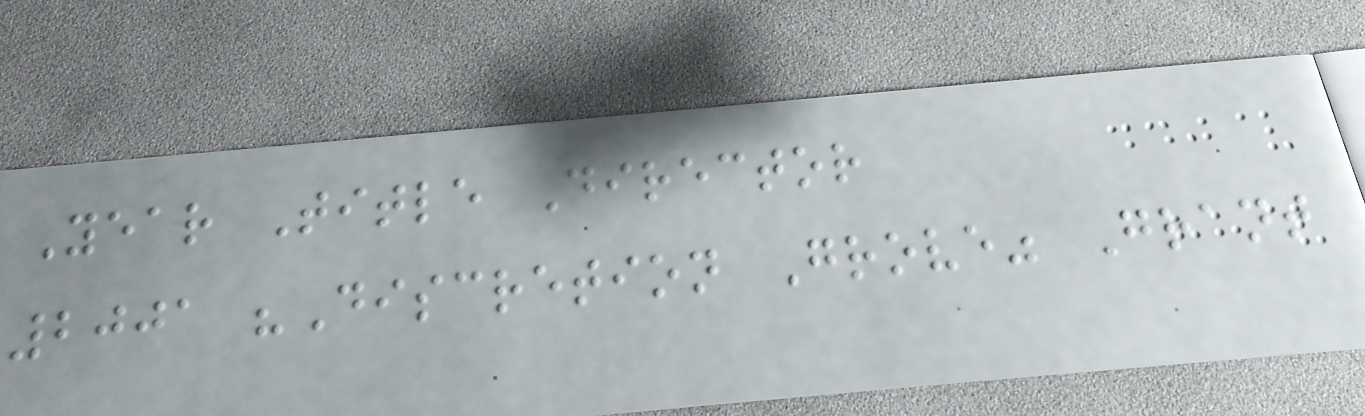Year Title Director
2001 "Discretion Grove" Grant
